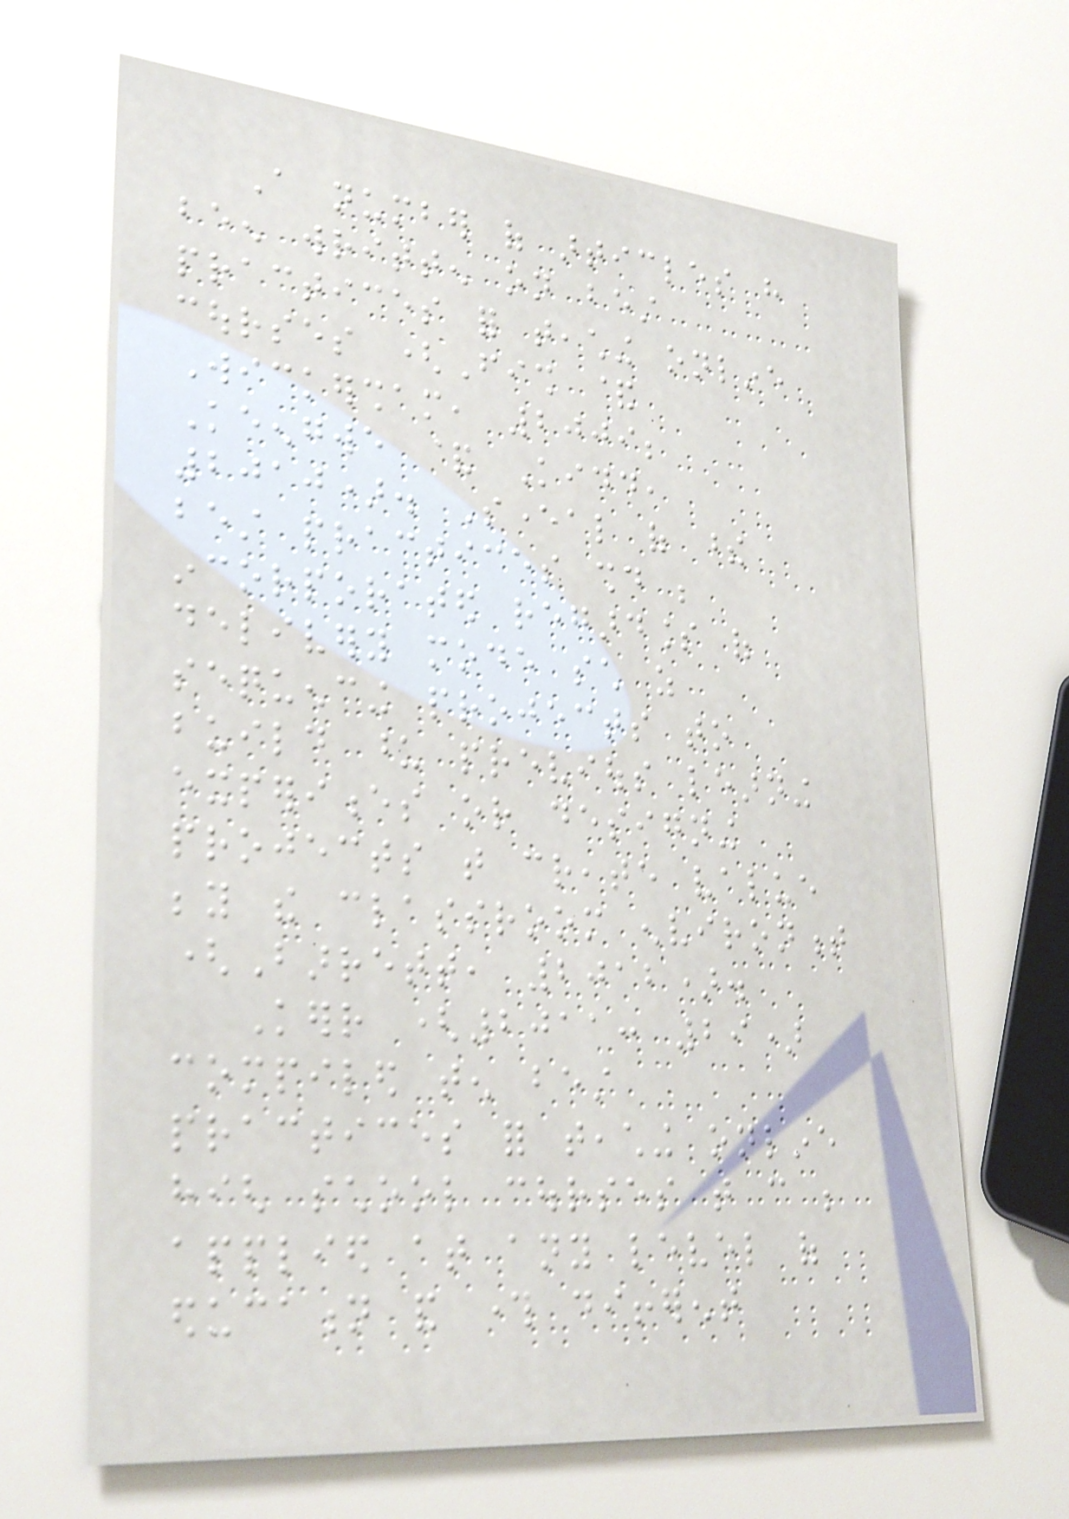A number of articles have
been written on best
practices for teaching online
courses (Fish &
Wickersham, 2009;
Keengwe & Kidd,
2010). Several of these
best practices should be
incorporated regardless of
delivery mode such as
sequencing projects to
build upon previous learning
experiences or designing
projects that create value
beyond the classroom environment
(Barrett, 2012).
Kerr (2011: 29)
compiled ten best
practices for teaching online
high school courses that can be
applied at any level of
education and through different
